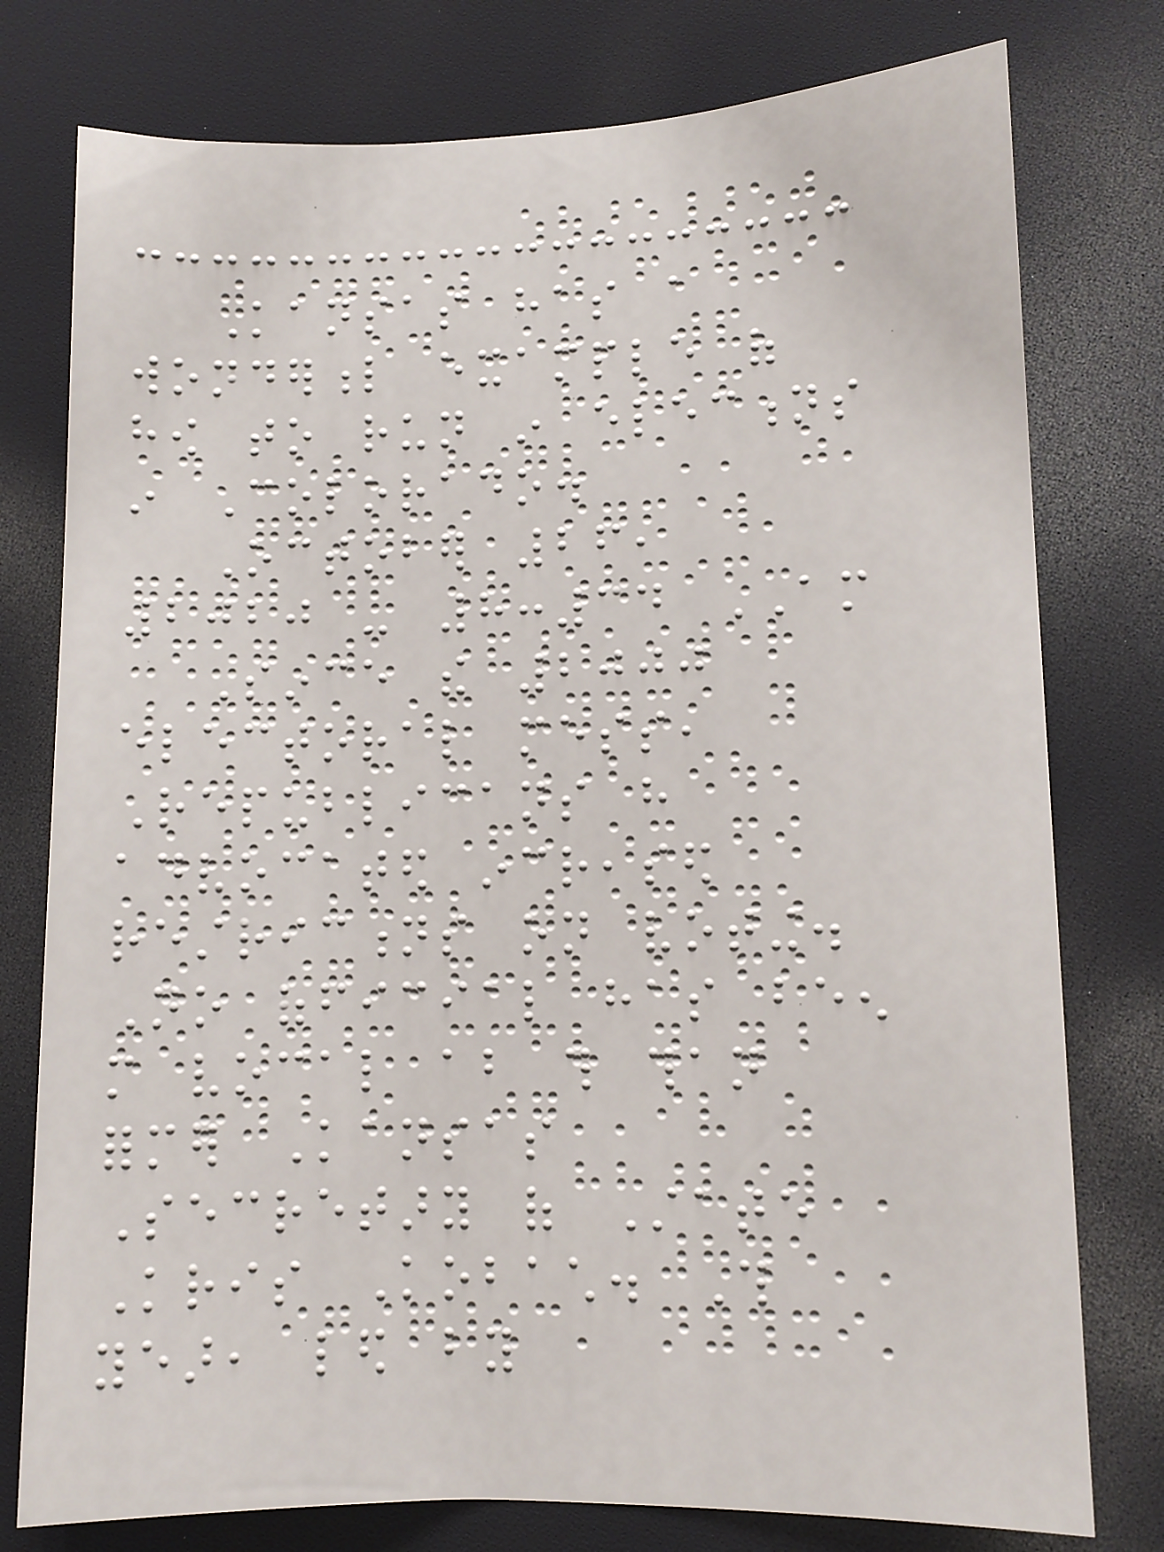Kansas has a
wonderful example of
how to run in elections
in Colorado.
October 26,
2020 - 8:34 AM
Since the 2000
electoral mess,
Republicans have
advocated increased
restrictions on voting.
No official has been
more vocal about this than
former Kansas
Secretary of State
Kris Kobach. This
year, led by
